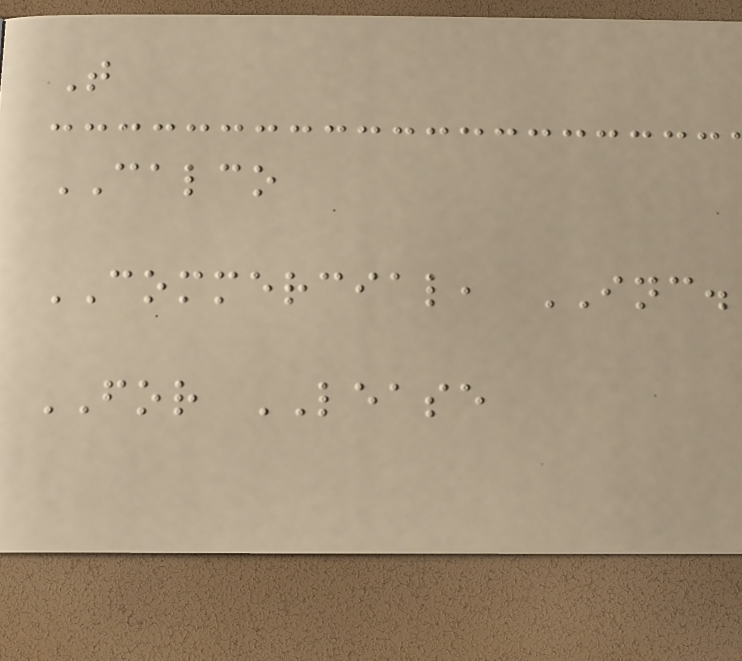T
CALCO
COMMERCIAL, INC.
FOR LEASE
